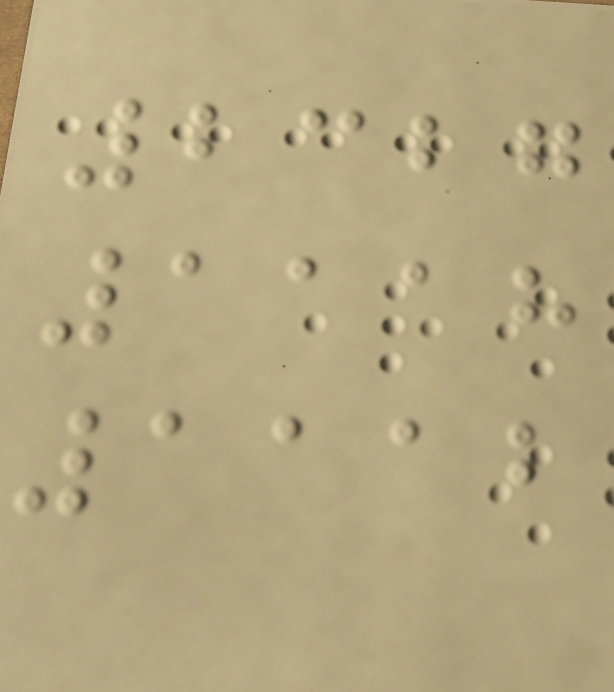2327
1118
1112
